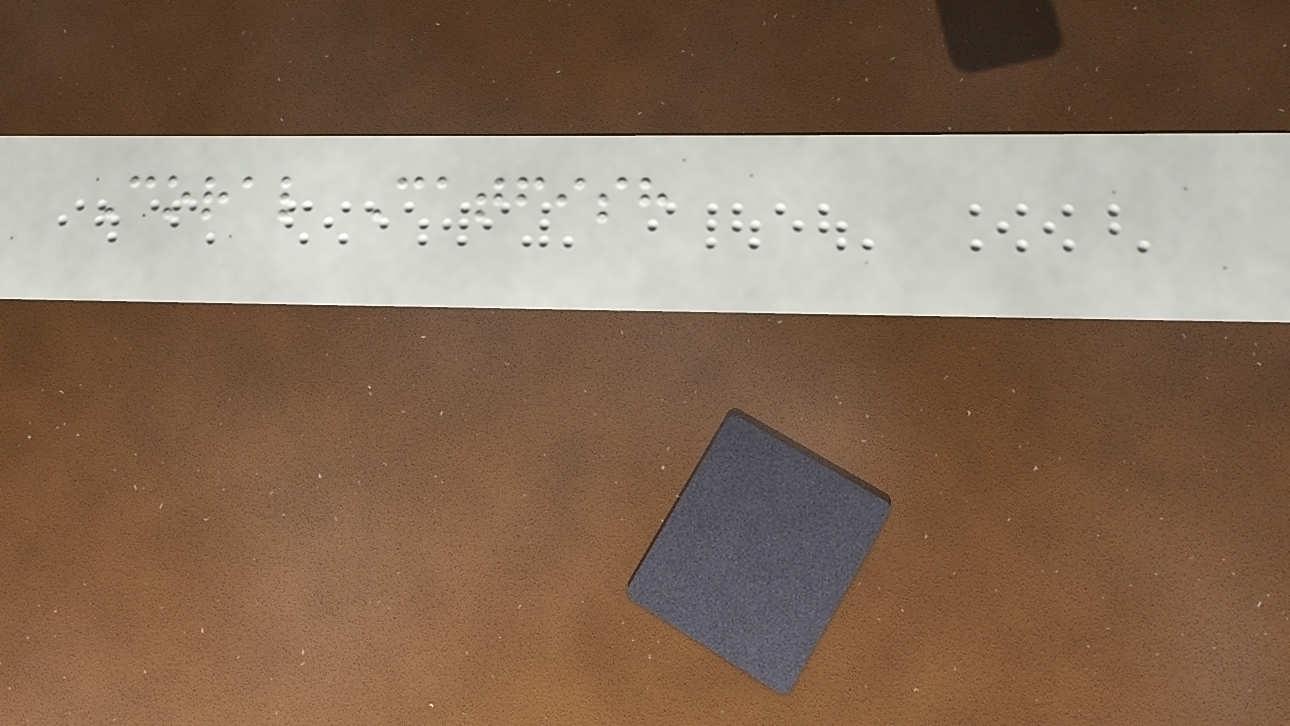Coral Catfish
